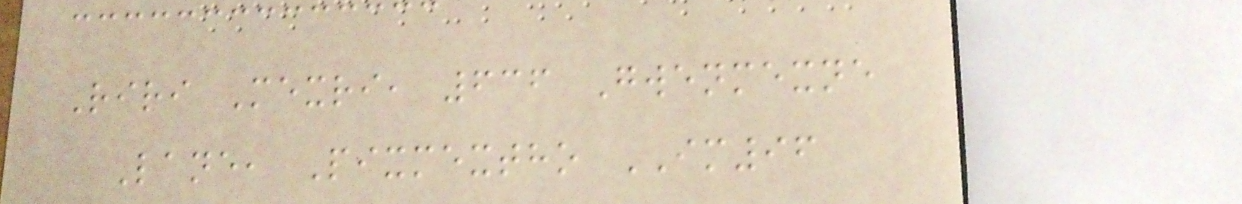Riri Mexri, 636 Gwenmexne
Lane, Pixmextho IM96
